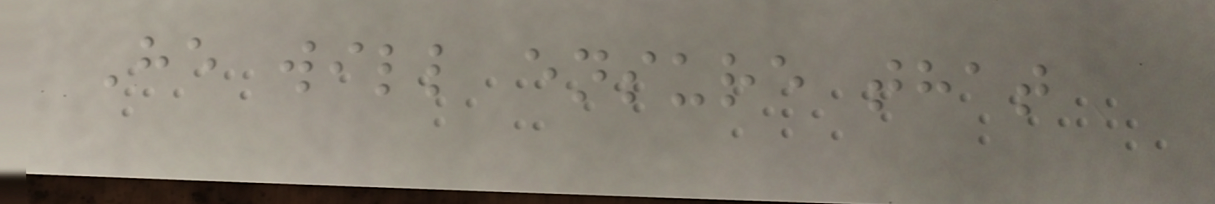He will ensure that
